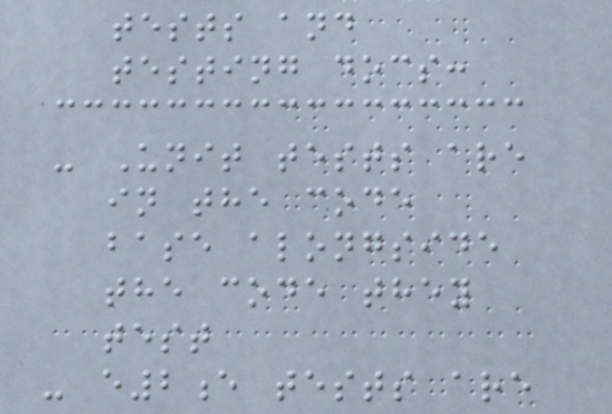tests and
testing docs:
- Unit tests are
in the code
base alongside
the code they
test
- e2e tests are
